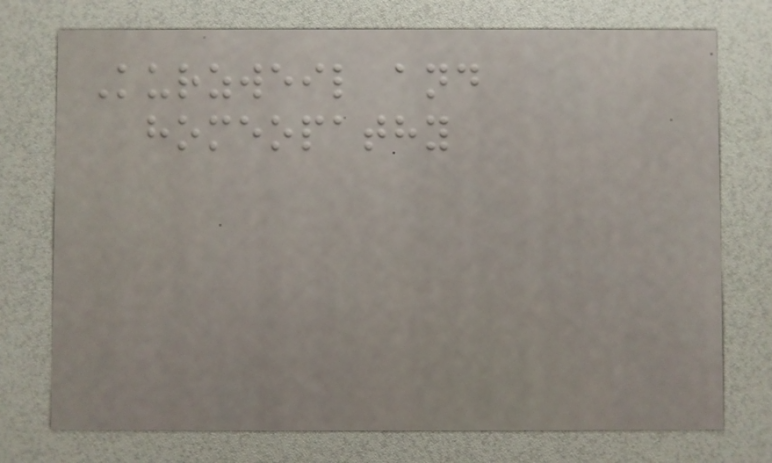Kurzweil and
homeopathy
